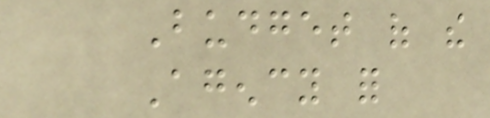Budget of the
Agency for
